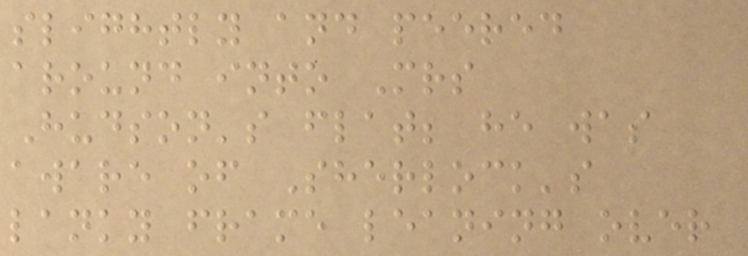slightly and peered
around into Mrs
Hudson's flat; he was
aware of Sherlock's
lanky frame leaning over
